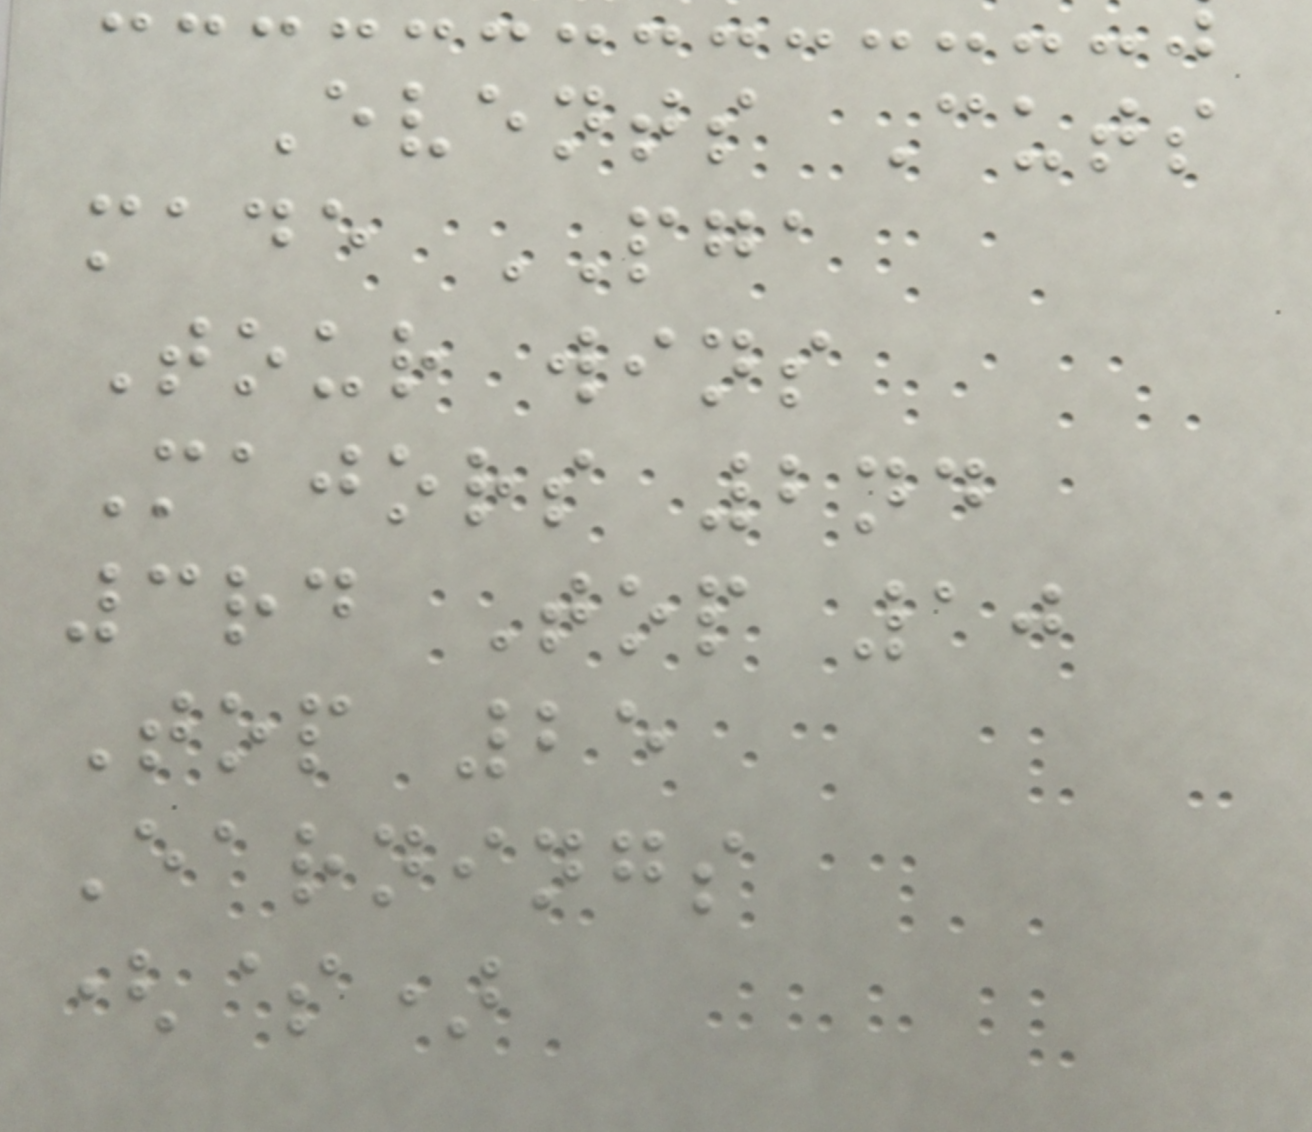Events Cuts
made PGA
Tour wins
Majors 2nd
3rd Top 10
Top 25
Earnings
($)
